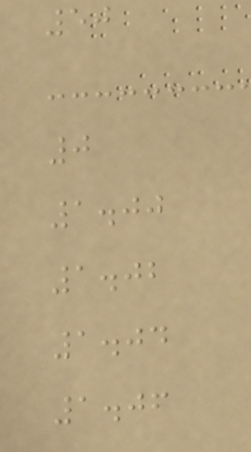50
0
1.00
1.02
1.04
1.06
